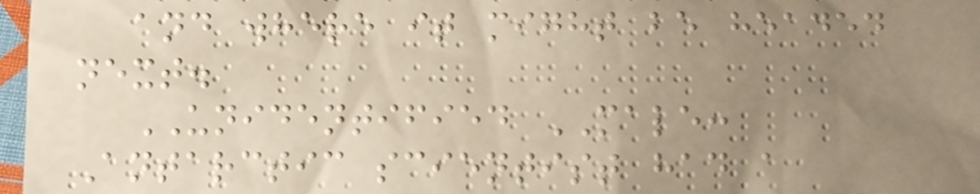and where it might be headed
next.
UNIDENTIFIED MALE:
Antarctic scientist had a
